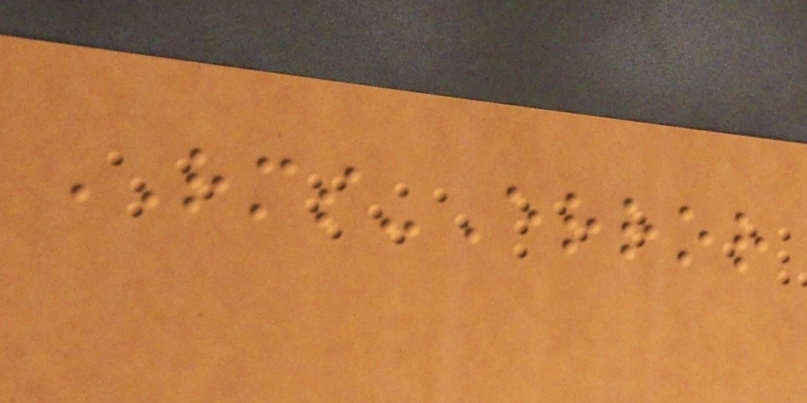RMS-Error
